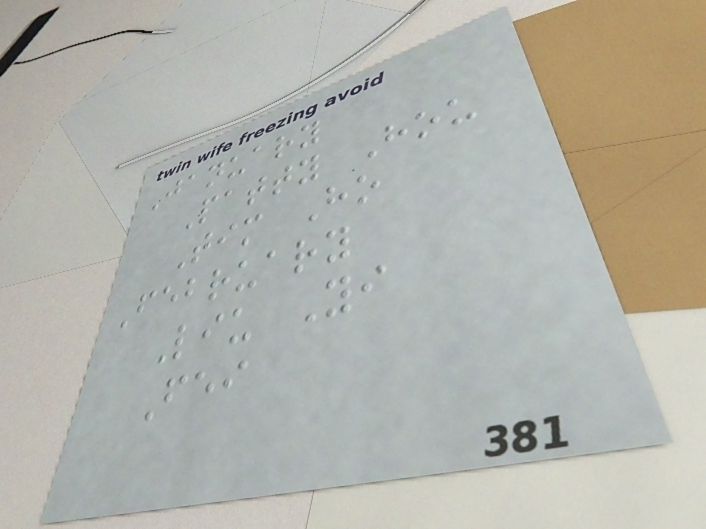January
Patty Hou
Tim Ho
February
Liu Yi
Fei
